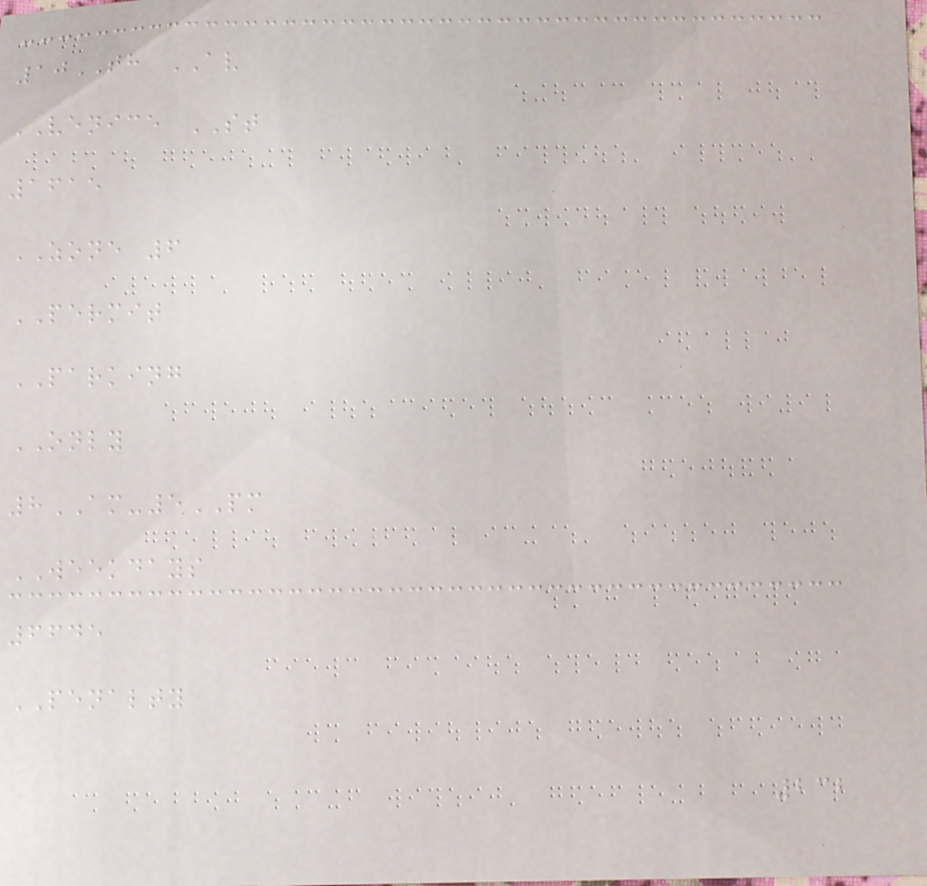10TH AV
VENICE ST
1615
ZONE 6
PERMIT
PARKING
ONLY
8AM-5PM
WEEKDAYS
6645
PENALTY
232
